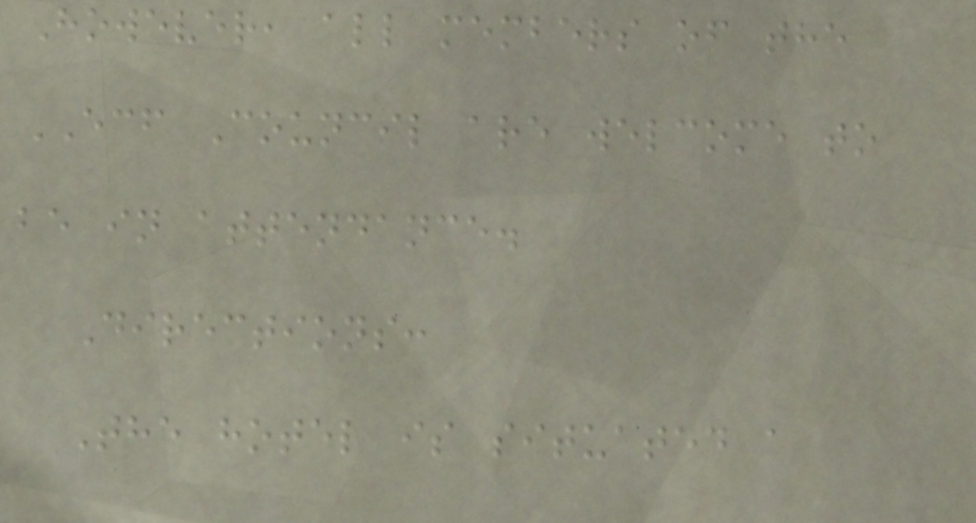However, all members of the
ECF Council are welcome to
be in attendance.
Directions:
The hotel is situated a
